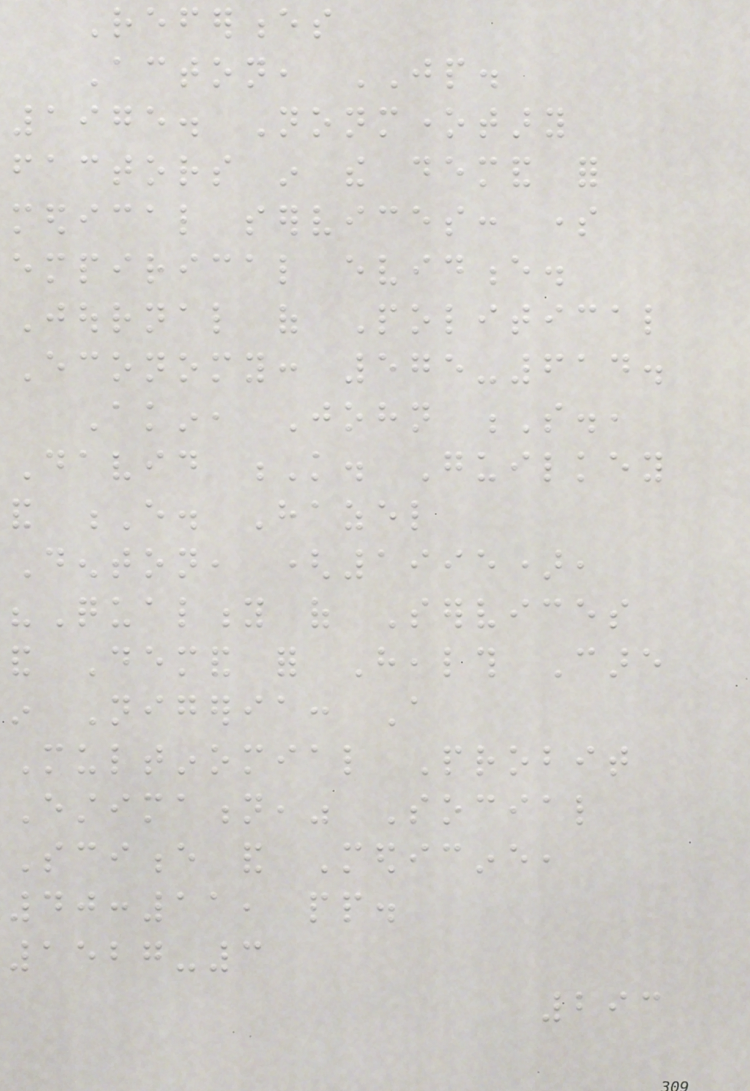References
Acton, JP.
1975. Nonmonetary
factors in the demand for
medical services: some
empirical evidence.
Journal of Political
Economy: 575-614.
Akin, John S.,
David K. Guilkey
and E. Hazel
Denton, (1995),
"Quality of Services
and Demand for Health Care
in Nigeria: A
Multinomial Probit
Estimation," Social
Science and Medicine,
40:11, pp.
1527-3
293
